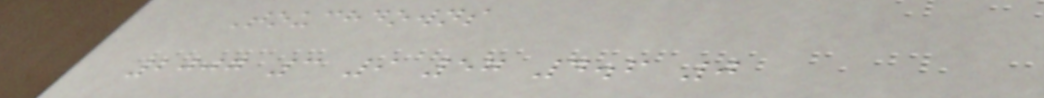Touchdowns
2007 3 9 57 4.6 0
